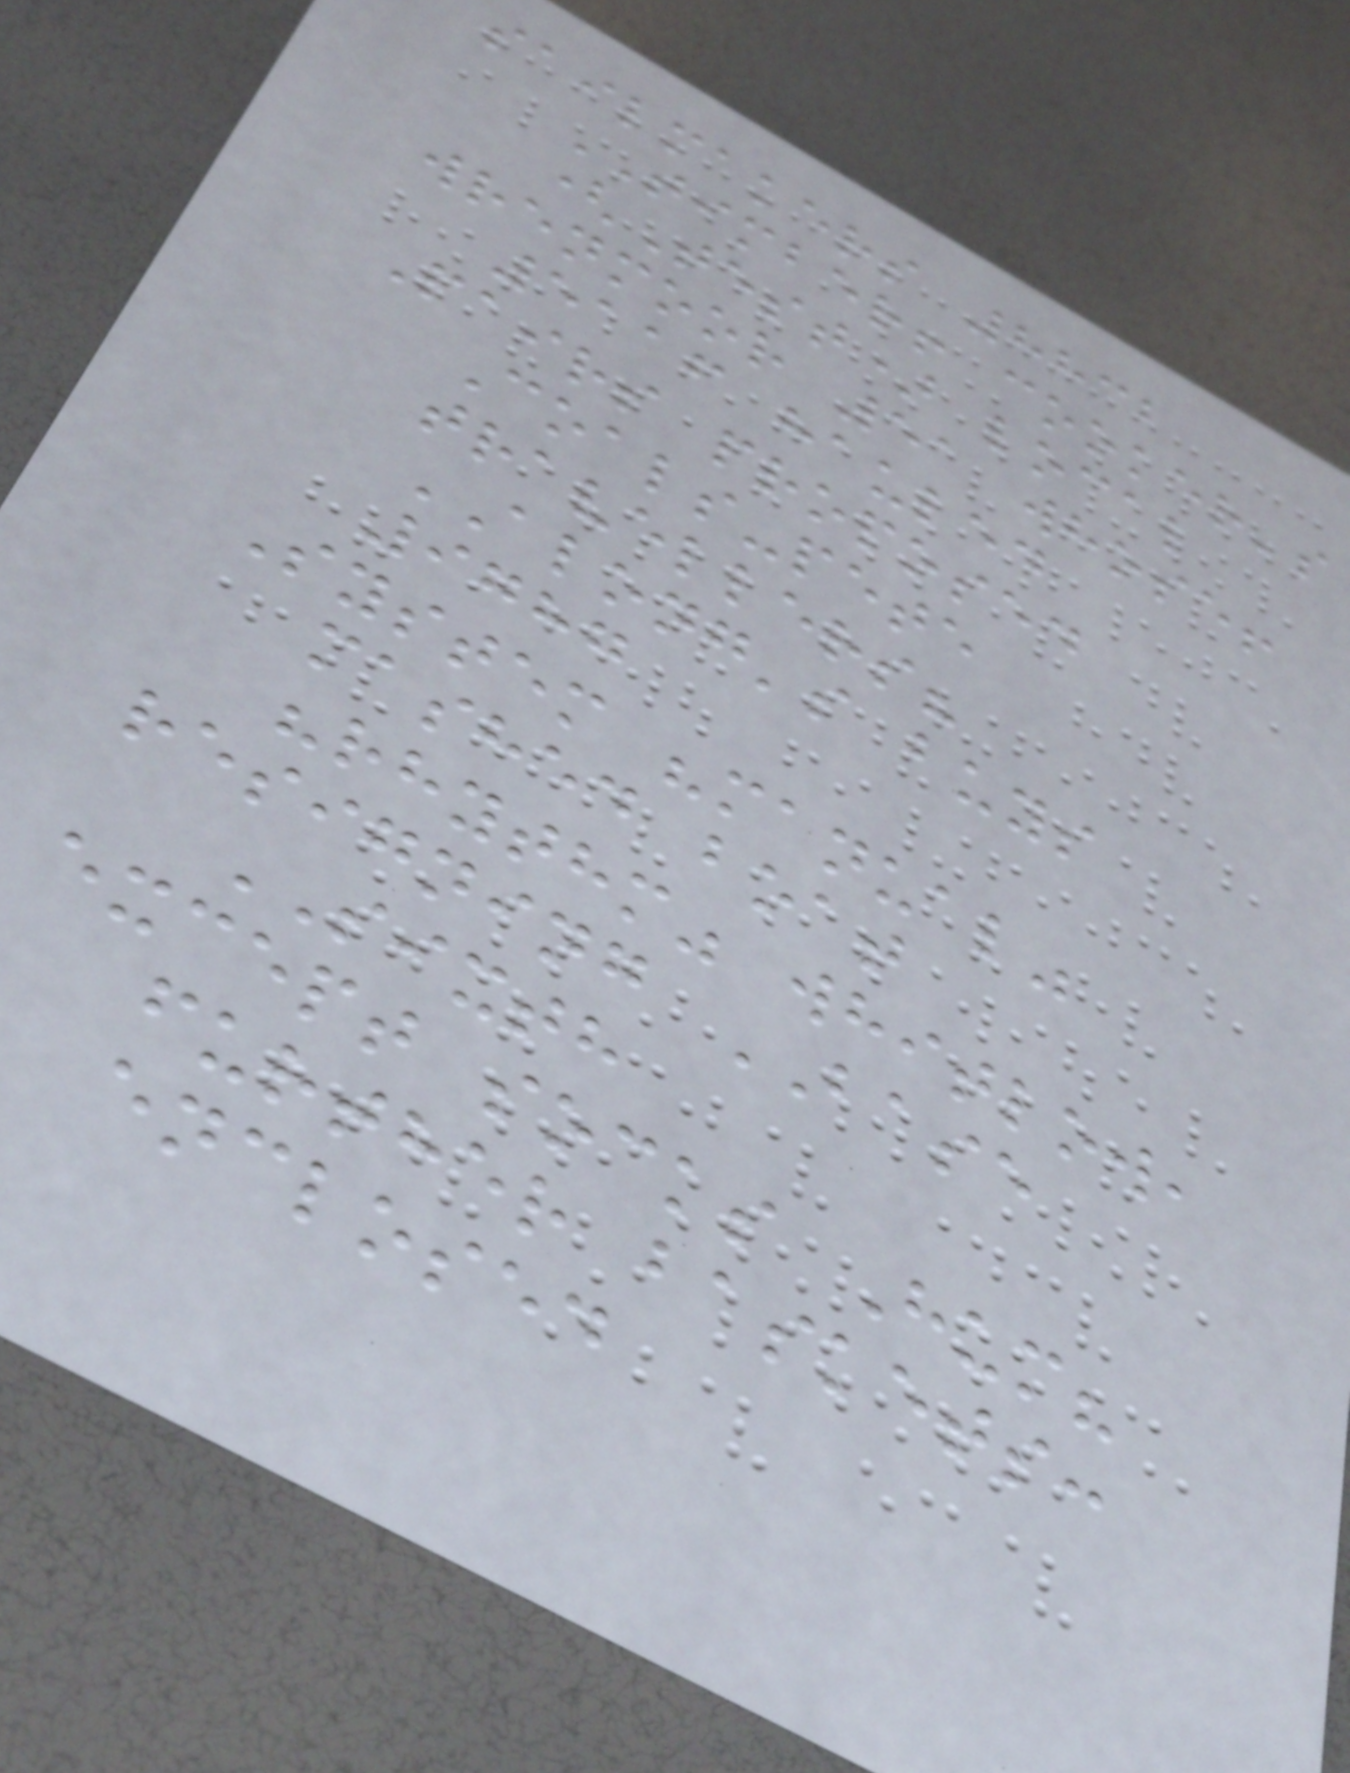sailmakers 8832
TIMBER! cooker's
(Test) local
wrenmoor 51 whose!
5116 hauled
Pairs proposed
Coals-pete
travellers?
ALONG's buys
9787
System "manual"
mashed boat
"rhythm" whitlow,
resigning BASE
SIXTH
except socks Hum?
further baskets:
enclosed
